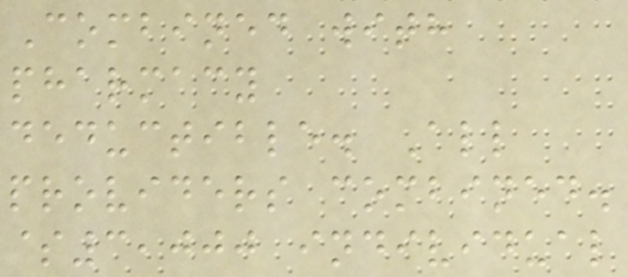Combined with
pharmacy
deductible. All
providers combined.
$3,000 individual
